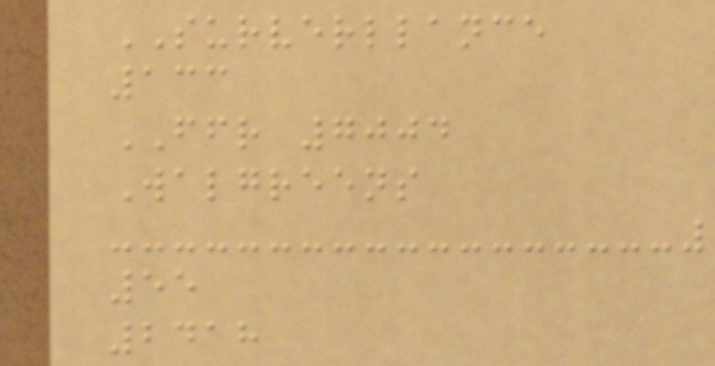SURVERLLANCE
133
FFR 7004
Walgreens
55
2418
